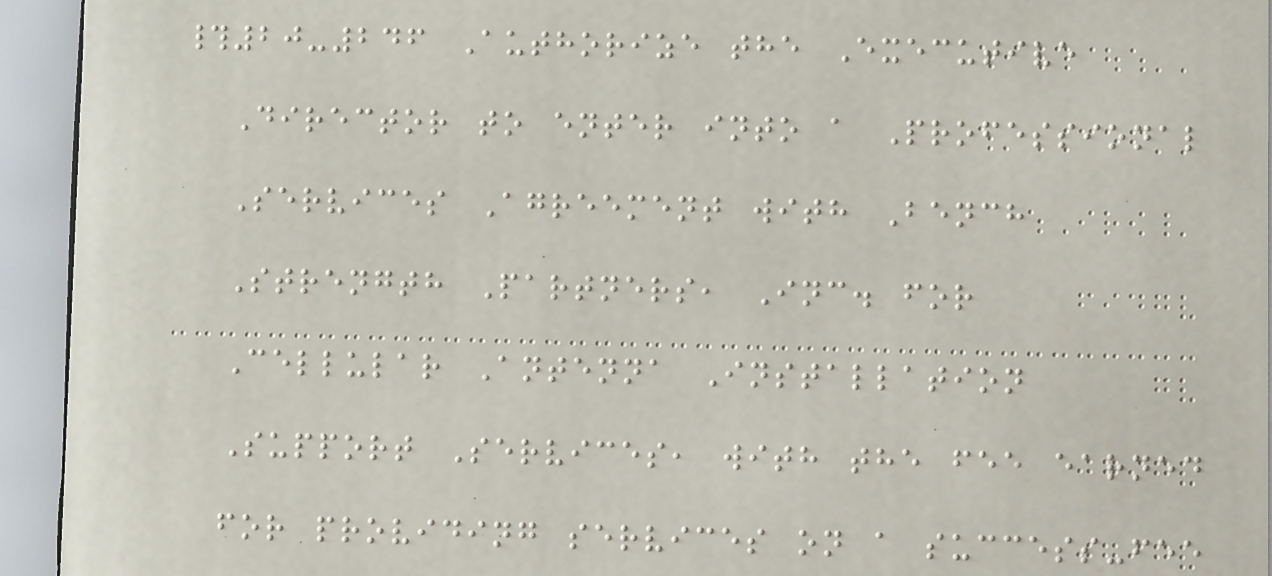#20-246 Authorize the Executive
Director to enter into a Professional
Services Agreement with Bench
Strength Partners, Inc. for
Cellular Antenna Installation
Support Services, with the fee earned
for providing services on a success-fee
